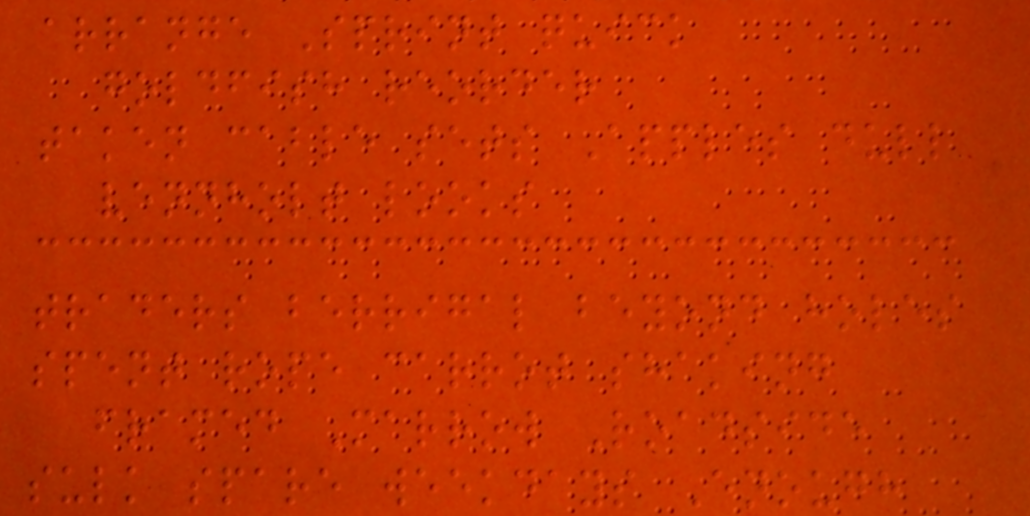arrange Sprint quick
goldfish reorder
taken cable sets Apples dull
vennholt looks
traders berrigal beyond holes
spent rope carrot shaking
framed Marrow Roadside
sulk spare weekdays Enough
